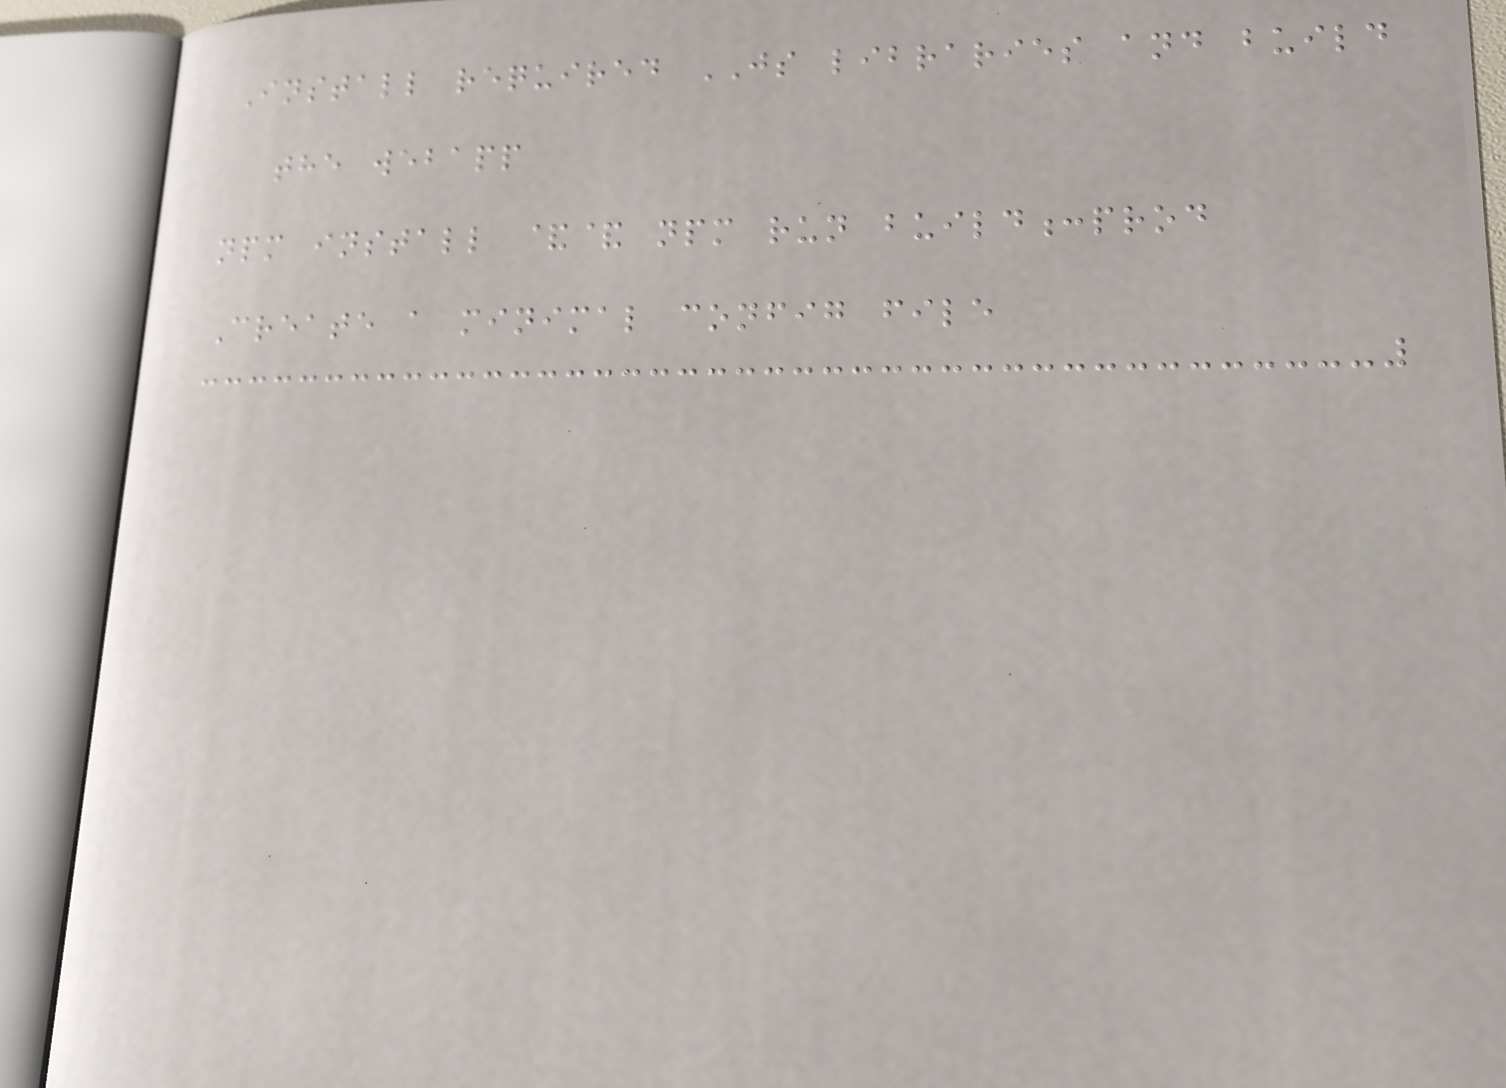Install required JS libraries and build
the webapp
npm install && npm run build:prod
Create a minimal config file
